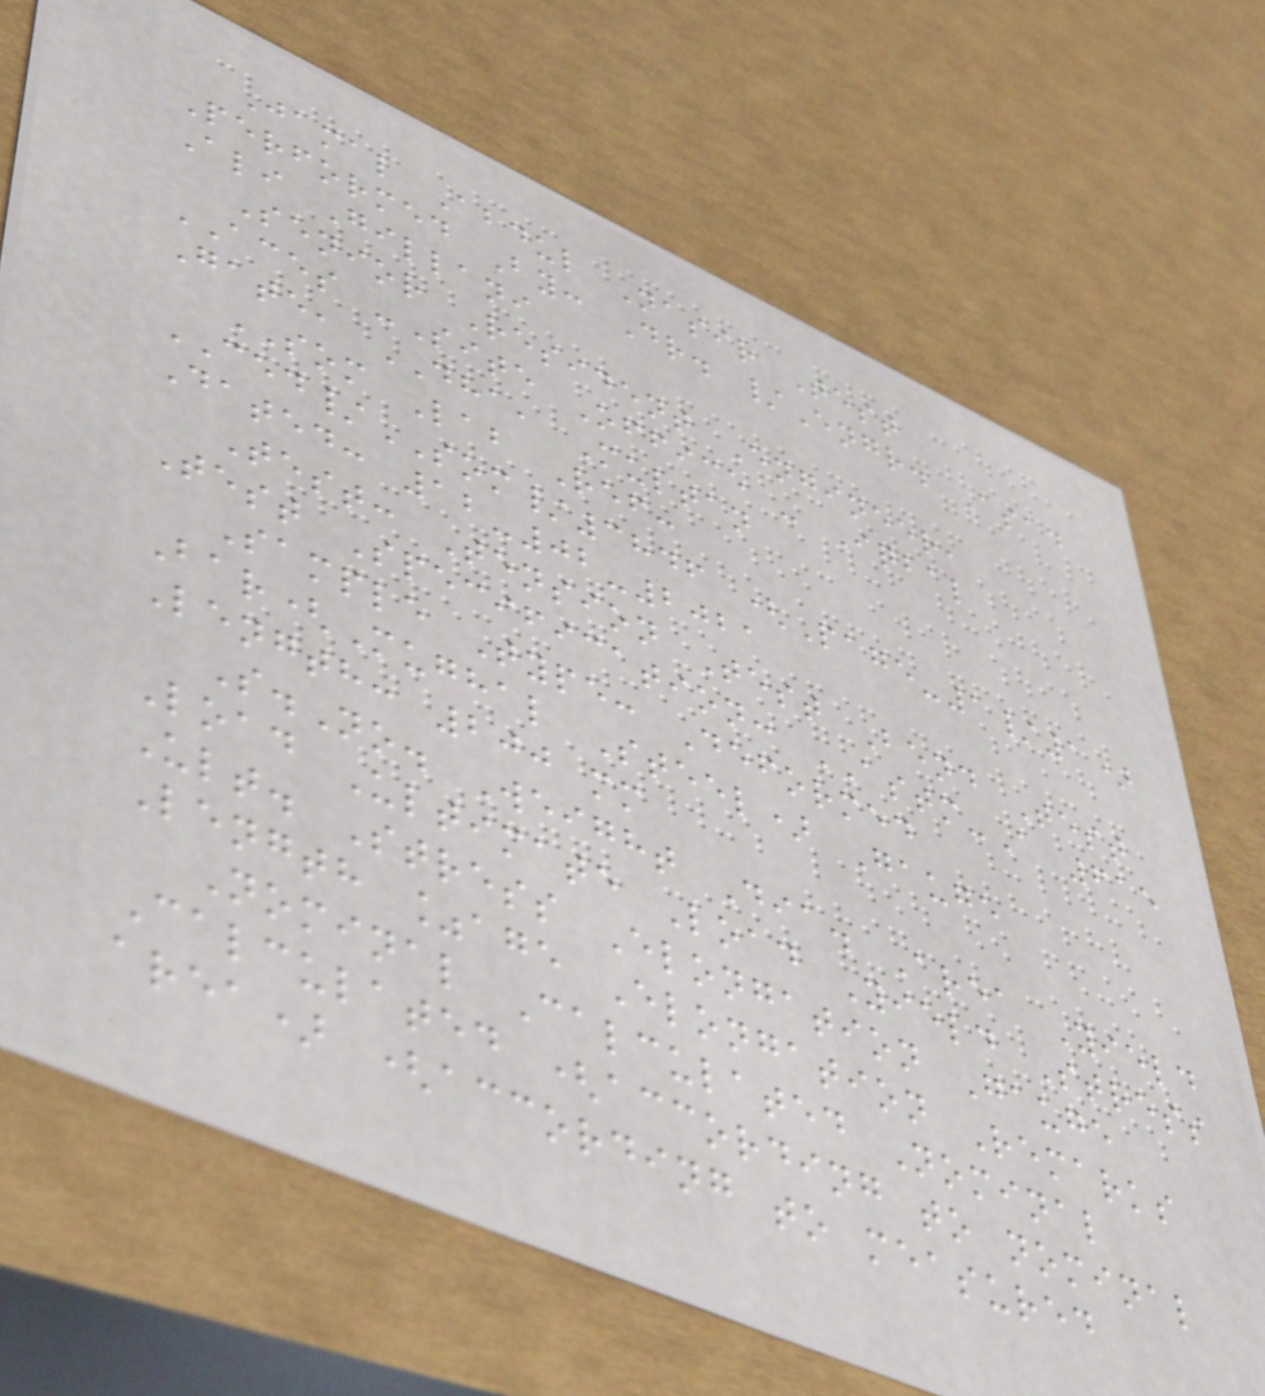Jamal Abdul Nasir Test
Performed By: Dr. /Engr. Asad
Ali Gillani
Senior Resident Engineer,
ACES -Site Office - Iqbal
Gate, DHA, Multan
SOM Lab Ref:
CED/SOM/3846 (Page-1/1)
Dated: 12-02-2021
Test: Tension Test Bend Test
Test Specification: ASTM-A 615
Sample Type: Deformed
Bar(Mughal Steel) Gauge
Length: 200 mm
S.No. Weight Dia. Area Yield
Load Ultimate Load Yield Stress
Ult. Stress Elongation Gauge
Length %age Elongation Remarks
Nominal Calculated Nominal
Calculated (according to nominal
area) (according to measured
